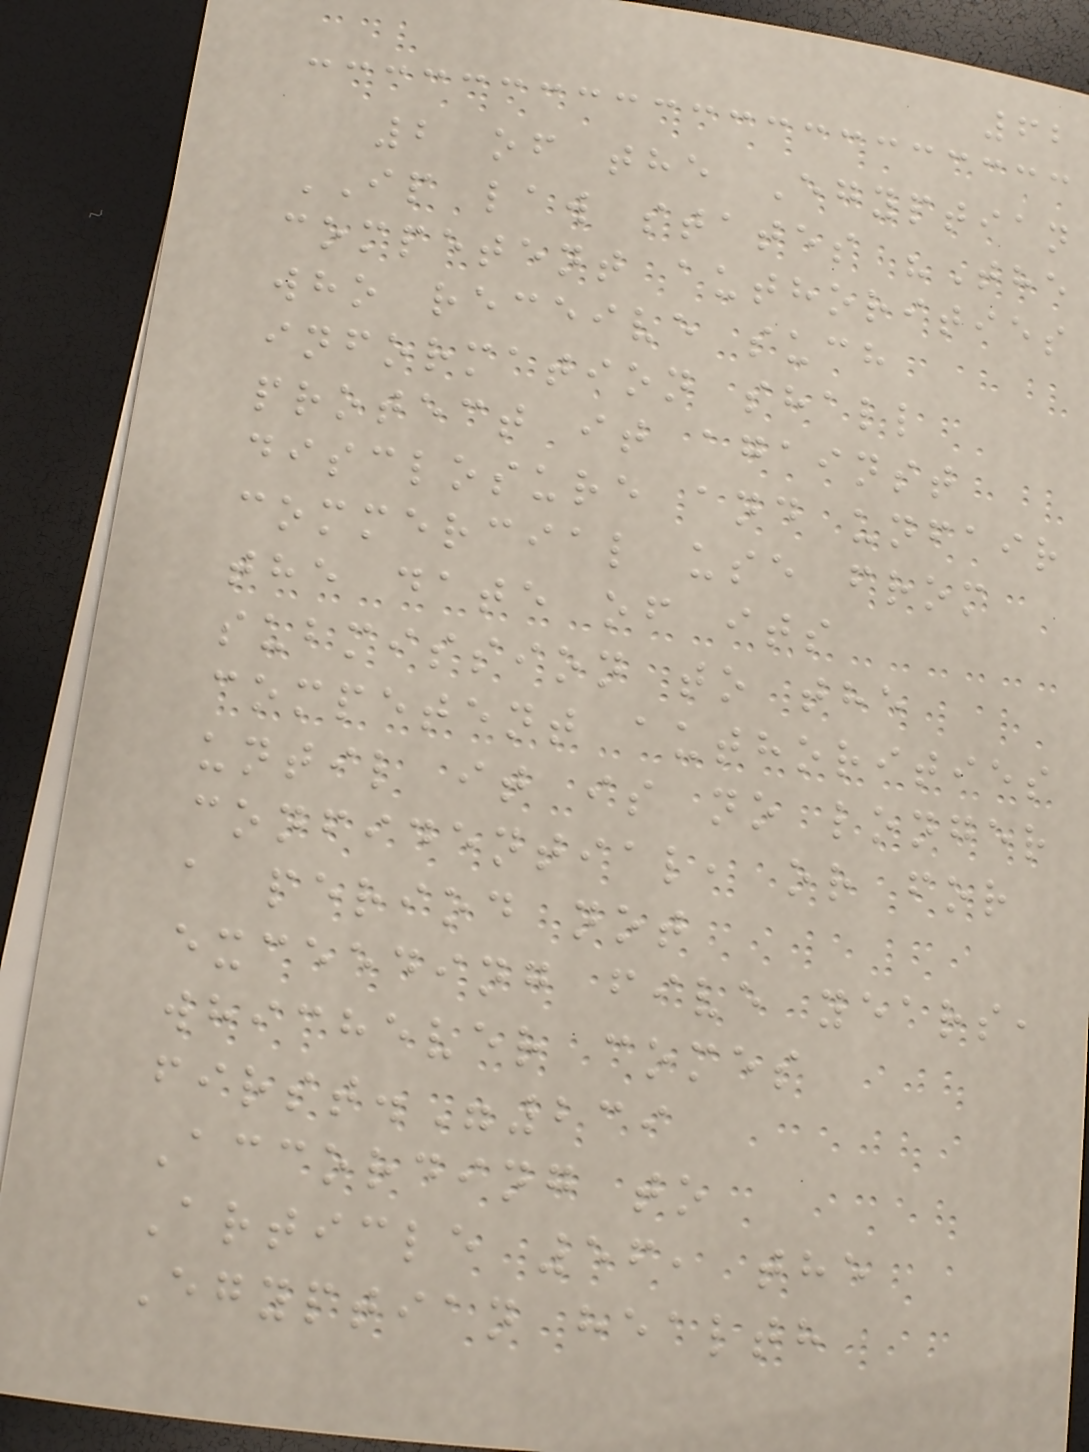62
2 of the Egyptian
IP law states "The
competent authorities
who receive such
information shall
protect it against
disclosure and unfair
commercial use from
the date of its
submission to the
competent authorities
until it is no longer
confidential, or for
a period not
exceeding five years,
whichever comes
first."239
According to
Article 56, the
Egyptian health
